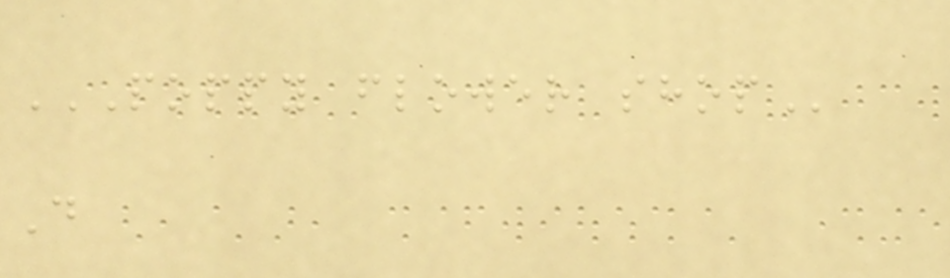POPPY FLOWER SHOP
D
